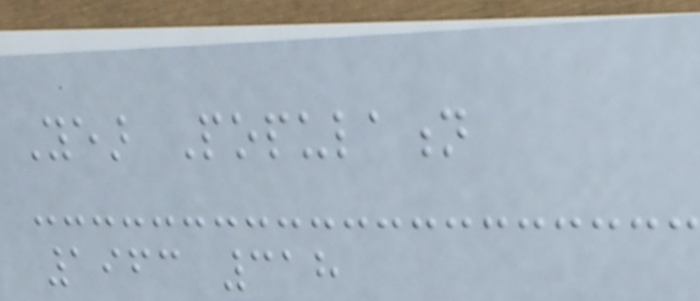Year Population
1963 318
